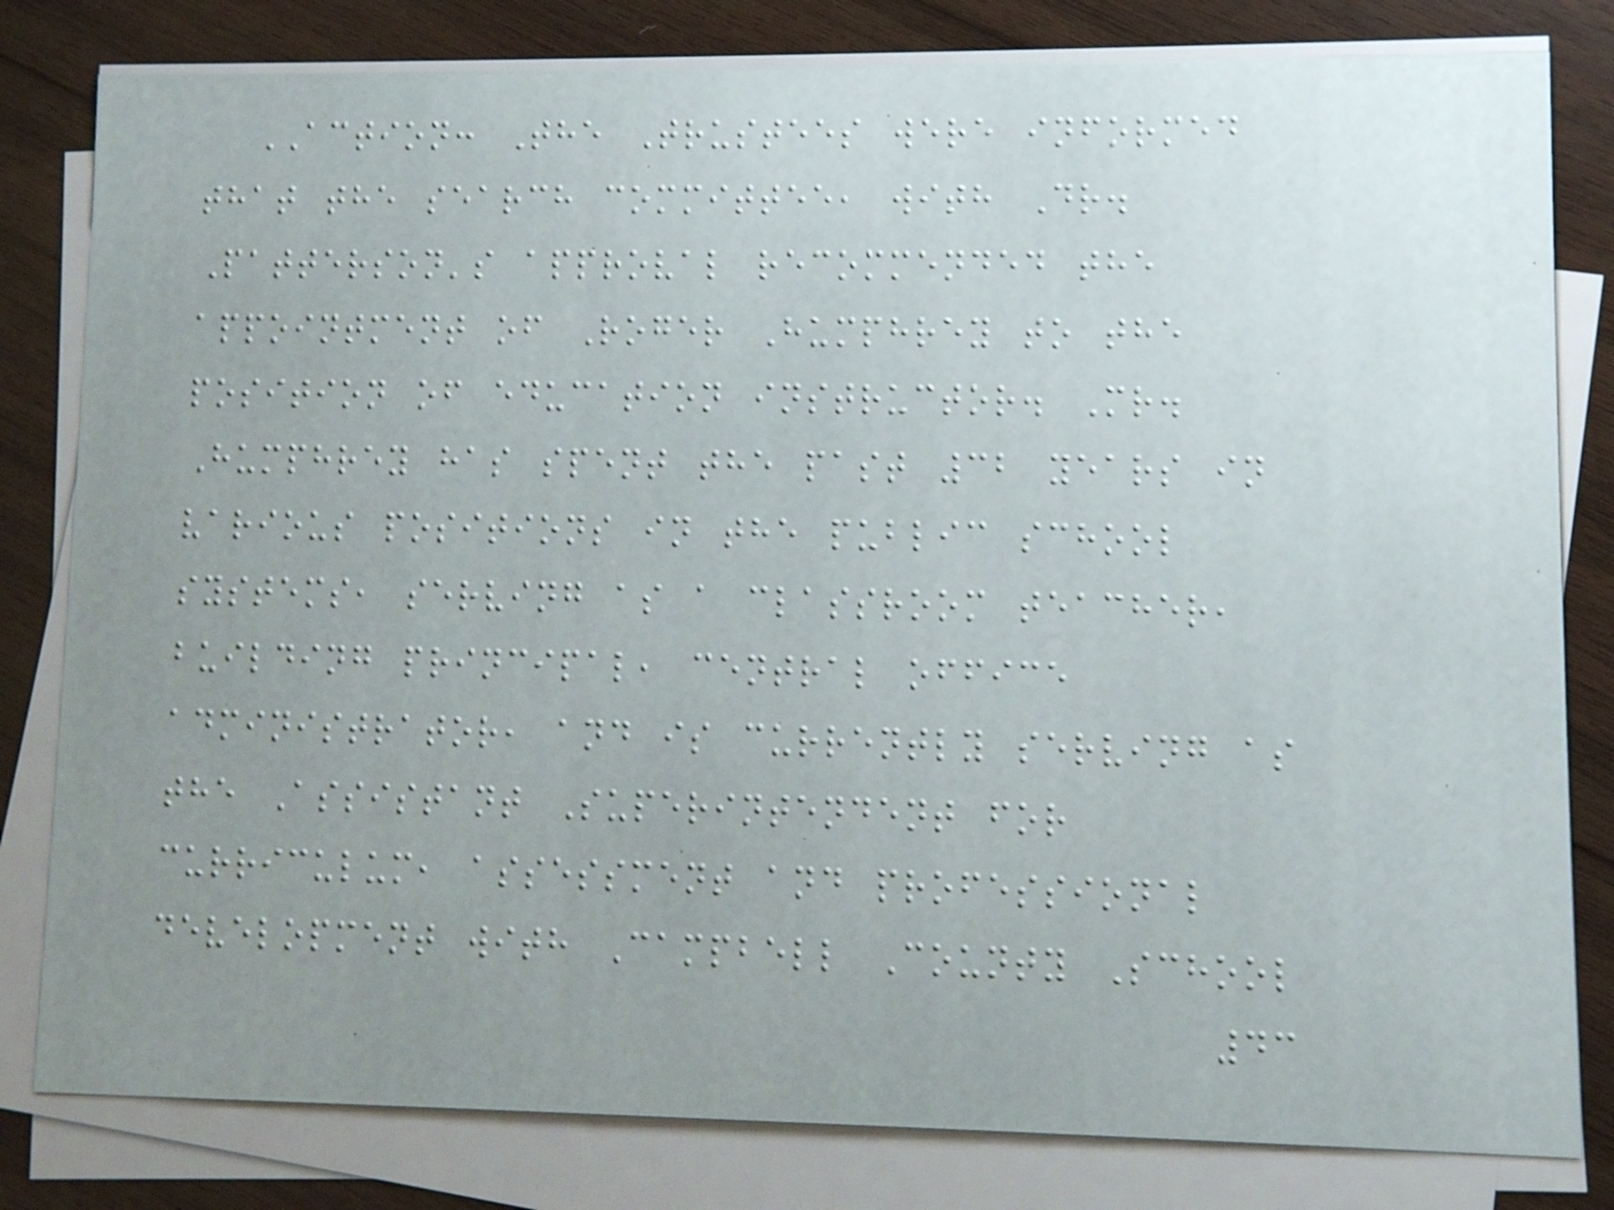ACTION: The Trustees were informed
that the search committee, with Dr.
Patterson's approval recommended the
appointment of Roger Humphrey to the
position of education instructor. Mr.
Humphrey has spent the past 32 years in
various positions in the public school
systems, serving as a classroom teacher,
building principal, central office
administrator, and is currently serving as
the Assistant Superintendent for
curriculum, assessment and professional
development with Campbell County School
43
